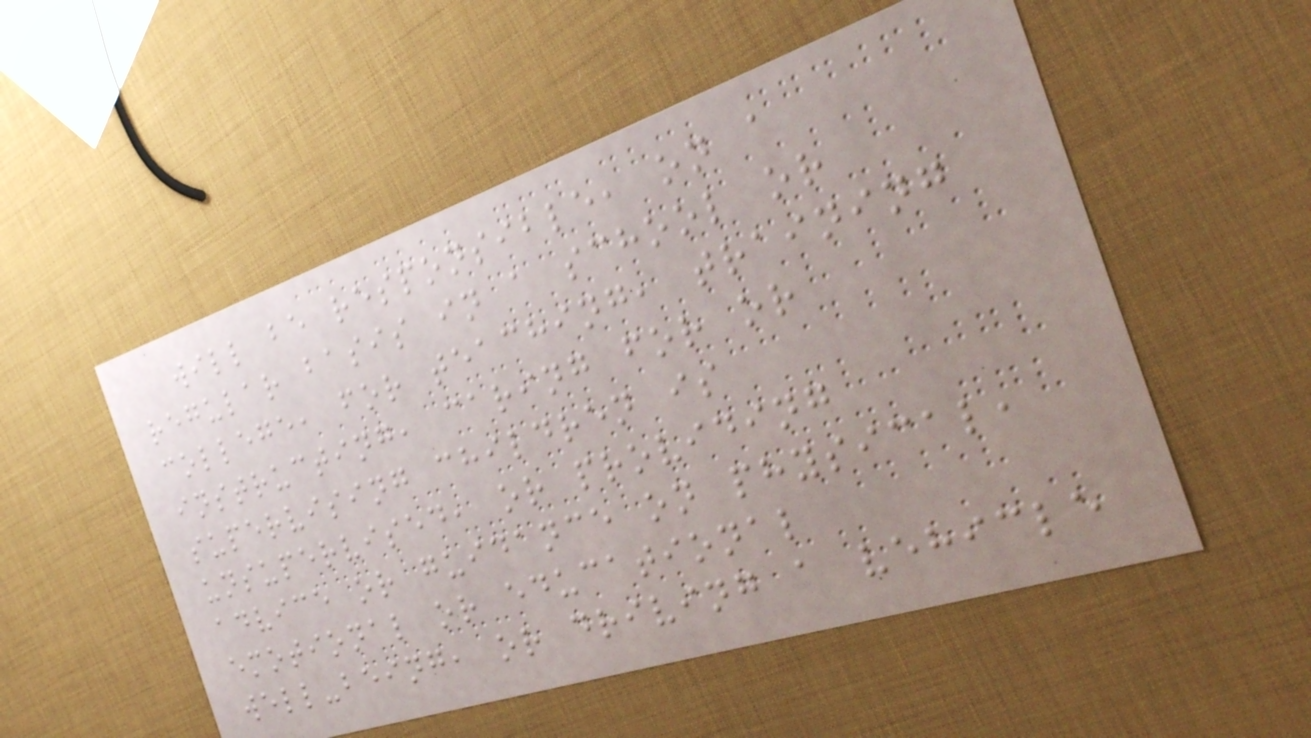will be responsible, on a
regular basis in a school or
college, for teaching, training
instructing, caring for or
supervising children is
unsupervised, or providing
advice or guidance on physical,
emotional or educational
well-being, or driving a vehicle
